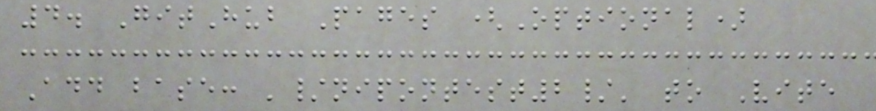4. GitHub Pages (Optional)
Add base: '/nipontest2/' to Vite
